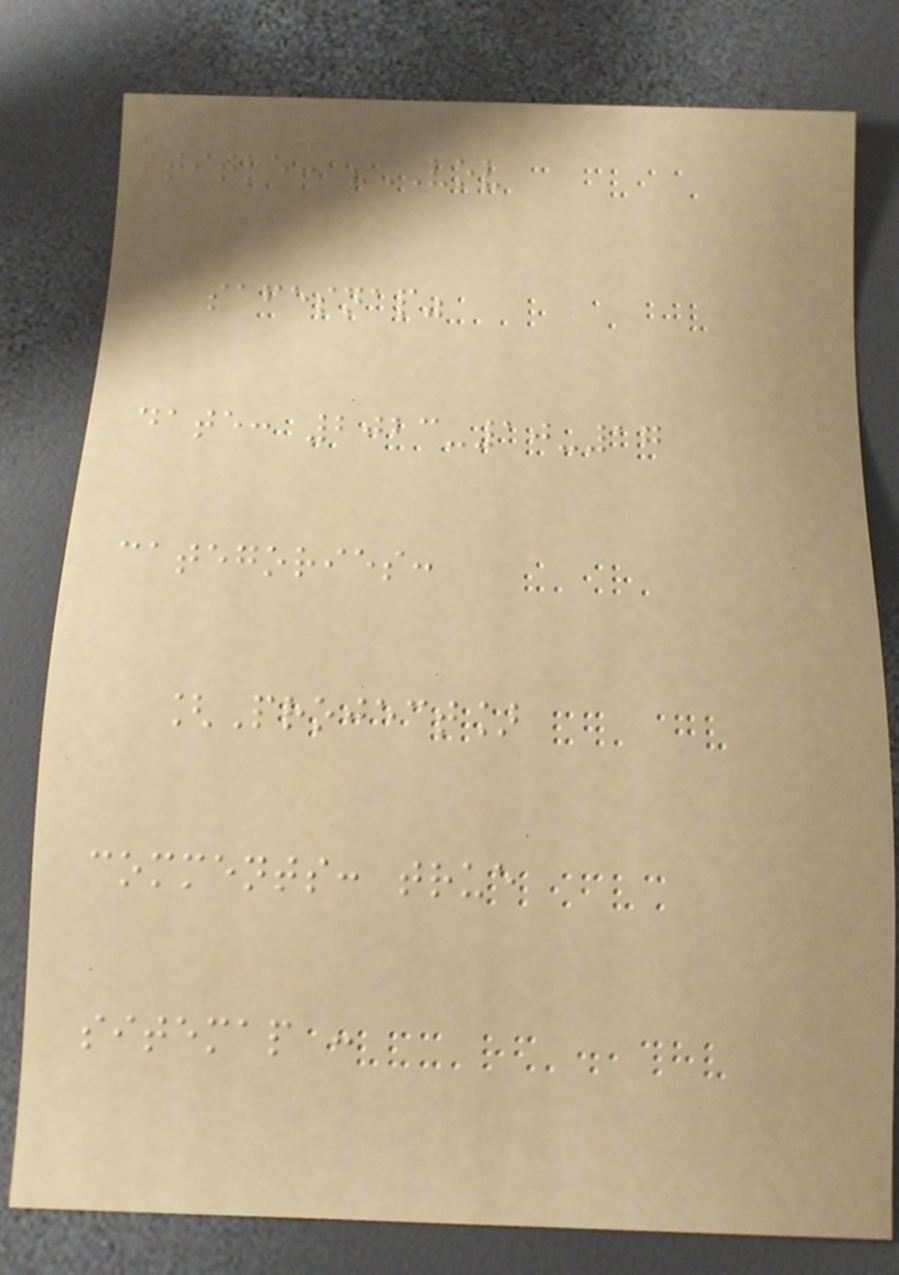title: "VOV
safesnap"
date: 2023-10-17
categories:
[Project]
comments: true
sitemap :
